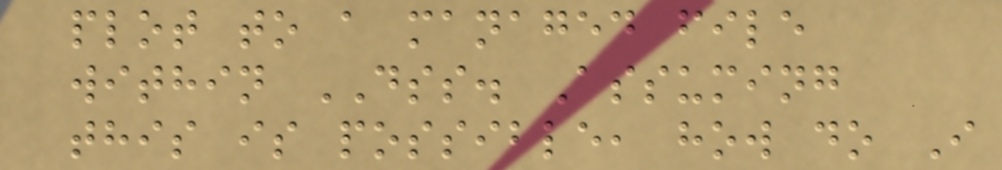plot to a managed file
within DSS. Assuming
this is possible, how do I
